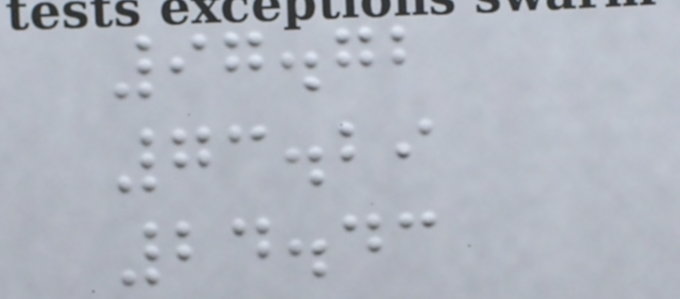97.72
73.29
24.43
